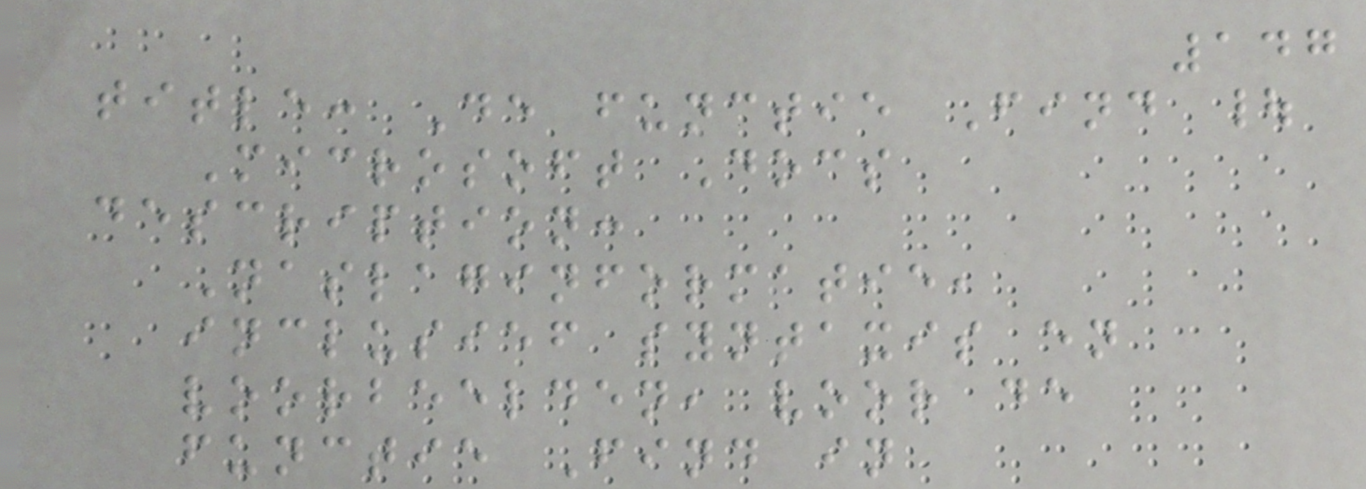147
title: De functie Find |
Microsoft Docs
description:
Naslaginformatie,
inclusief syntaxis en
voorbeelden, voor de
functie Find in
